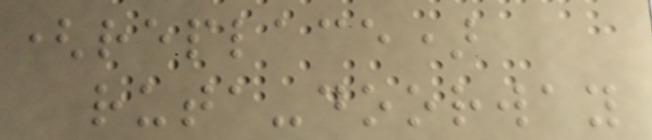(replace)
ruta-doorway
